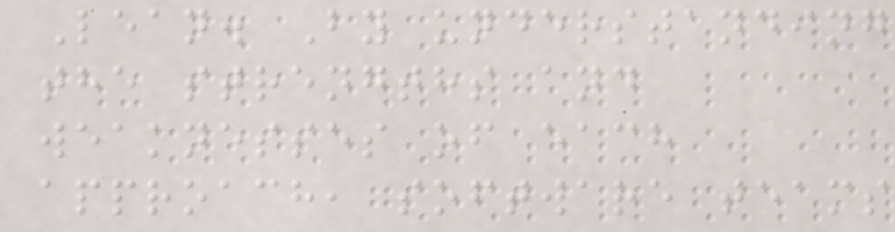Lean. By understanding
the strengths and
weaknesses of each
approach, software teams
